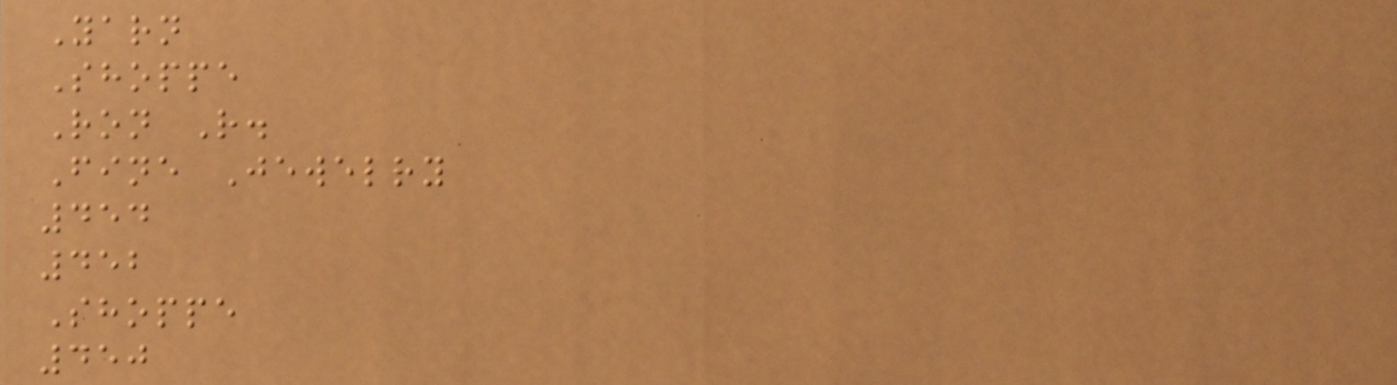Yarn
Shoppe
Ron R.
Fine Jewelry
454
452
Shoppe
450
